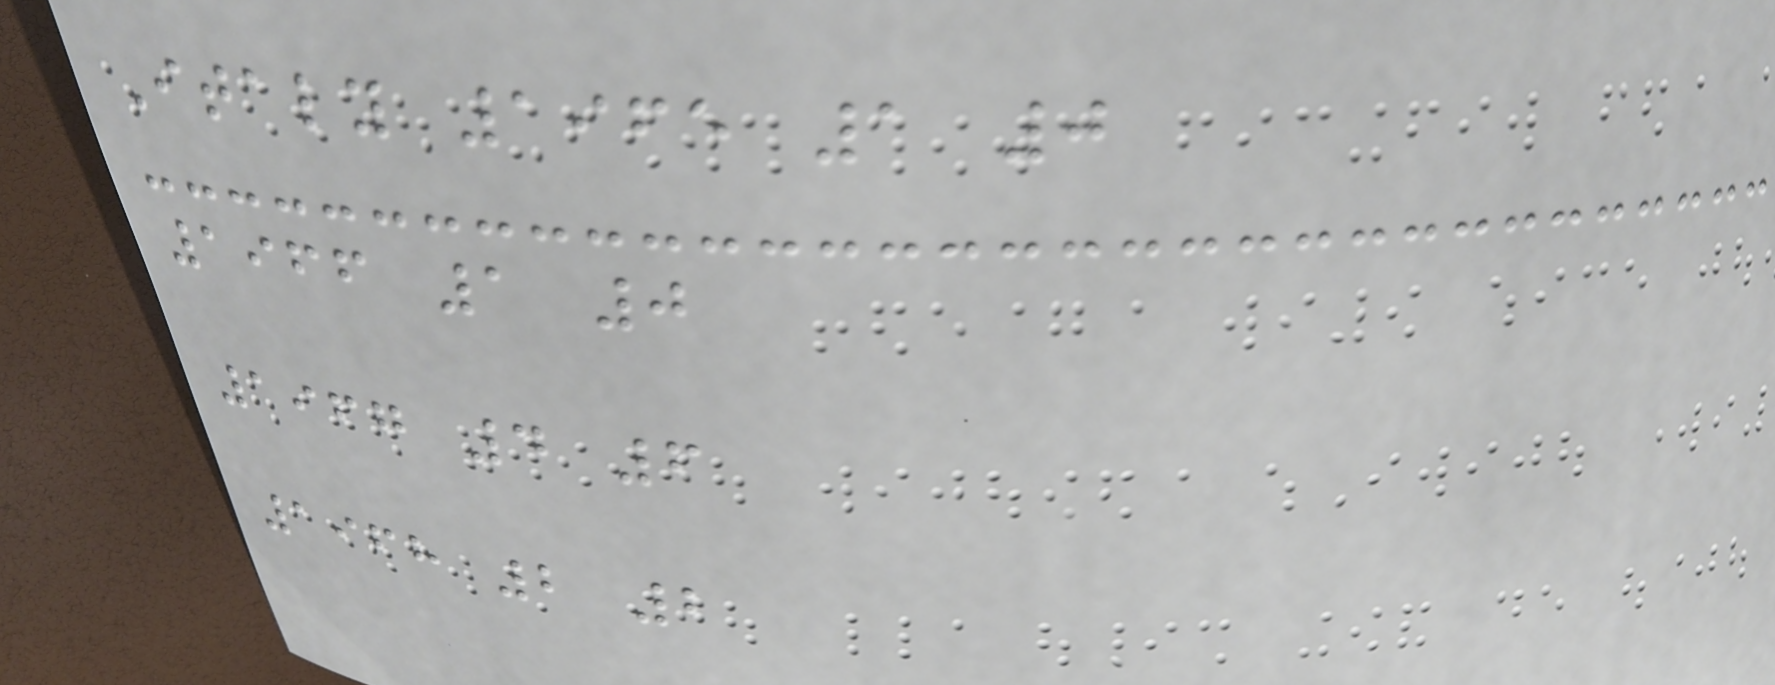Italy 1965 1 0
1966 1 0
1967 4 6
1968 2 2
